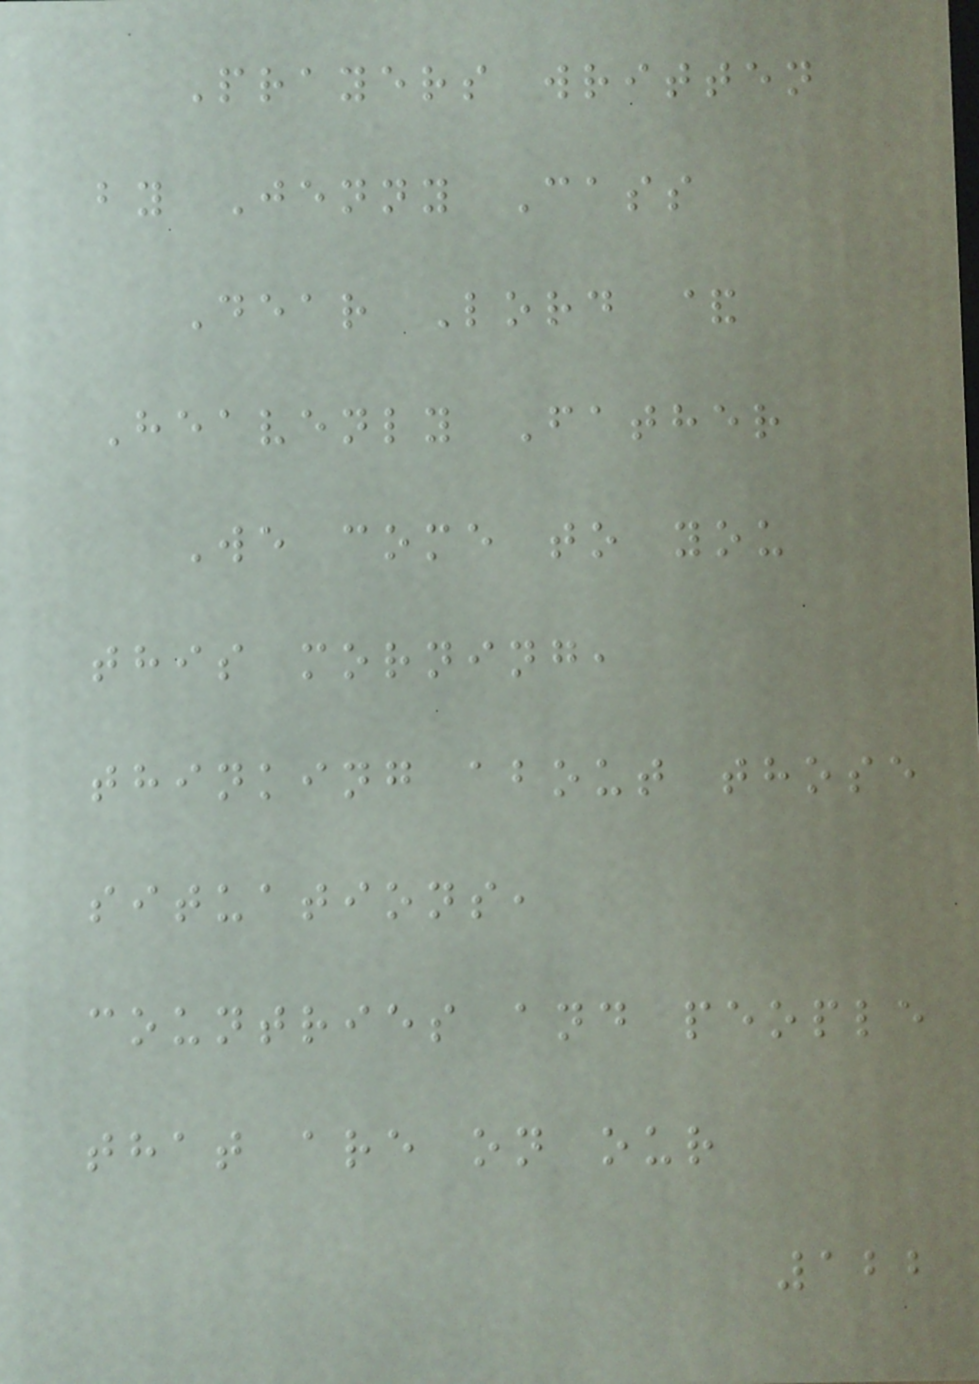Prayers written
by Jenny Cass
Dear Lord &
Heavenly Father
We come to you
this morning,
thinking about those
situations,
countries and people
that are on our
122
